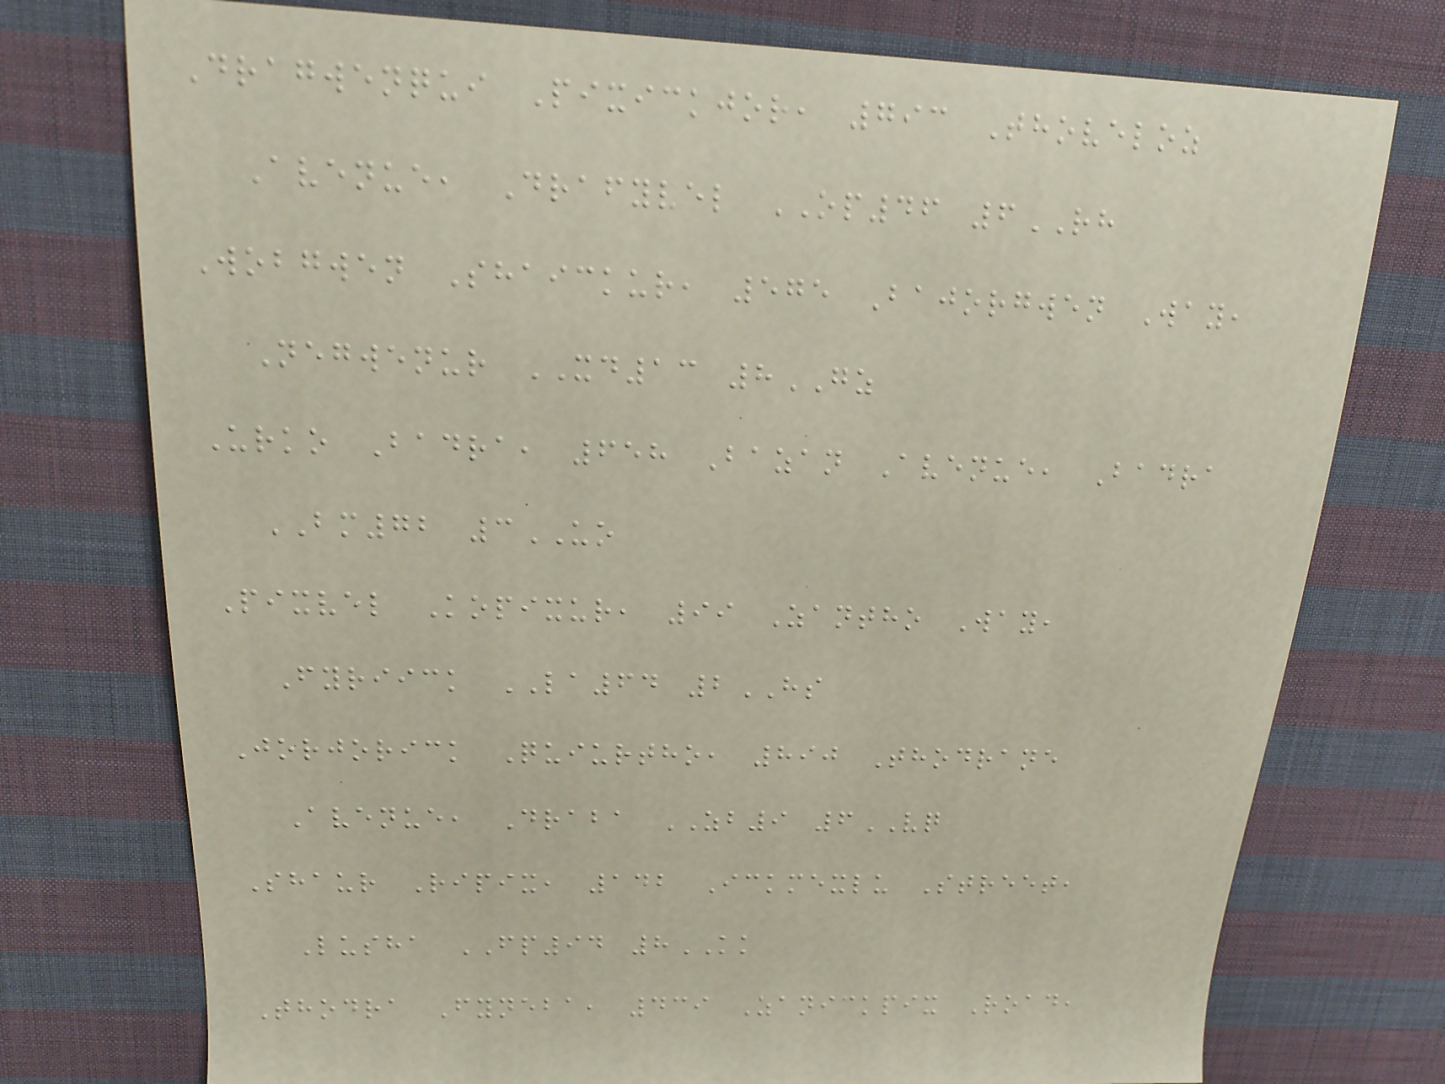Dragwenqui Pixickjor, 793 Thoveloz
Avenue, Drafyvel OP46 6RH
Wobgwen Shaickur, 575 Bajorgwen Way,
Negwenur XD13 8GZ
Urko Badra, 658 Bazan Avenue, Badra
BM72 3UO
Pixvel Kopixur, 99 Zantho Way,
Fyriick LA64 2HS
Jorjorick Quiurtho, 890 Thodrane
Avenue, Draba ZB9 6VQ
Shaur Ripix, 142 Ickmexlu Street,
Lusha FP94 8KK
Thodra Fyneba, 439 Zanickpix Road,
